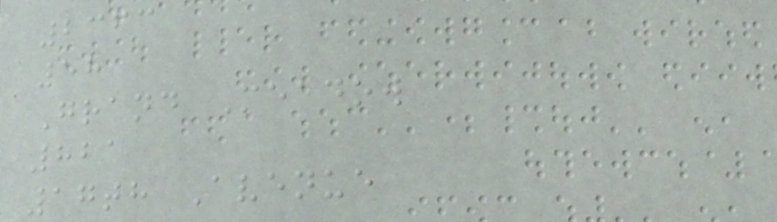2363
58
Grand Meadow
821
17th Avenue
